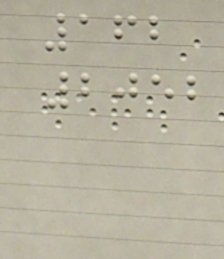162
2052
